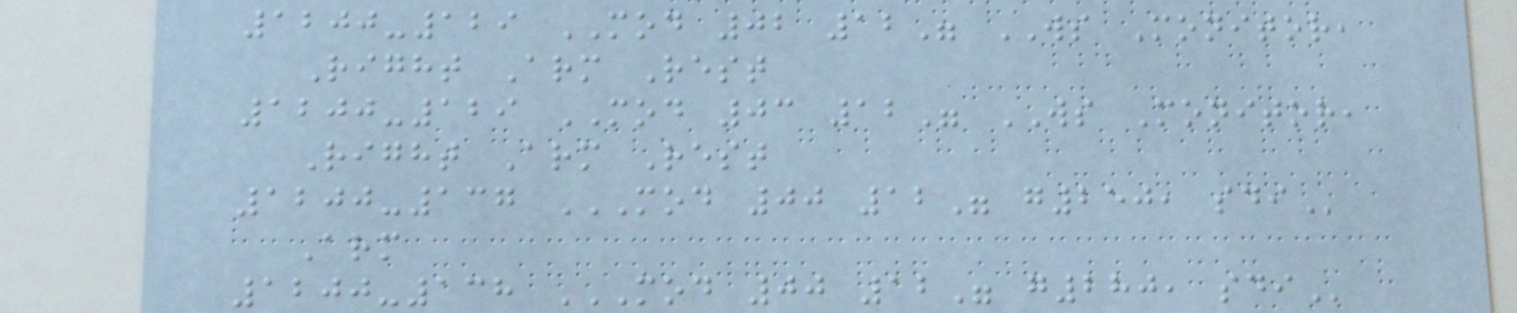1200-129 MOD 02 12" WS Monitor,
Right Arm Rest
1200-129 MOD 03 12" WS Monitor,
Right Arm Rest
1200-137 MOD 00 12" G250, SDI
Arm
1200-138 MOD 00 12" G280, SDI
